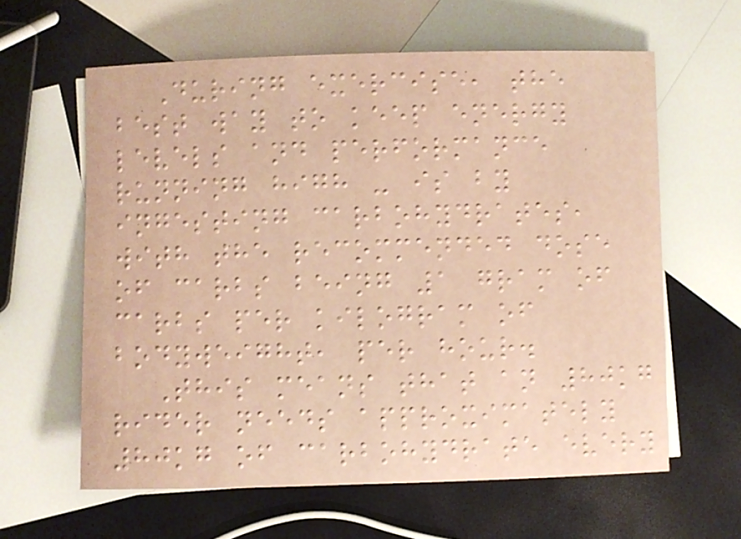During exercise, the
best way to keep energy
levels and performance
running high - is by
ingesting carbohydrates,
with the recommended dose
of carbs being 1 gram of
carbs per kilogram of
bodyweight, per hour.
This means that an 80kg
rider needs approximately
80kg of carbohydrate every
